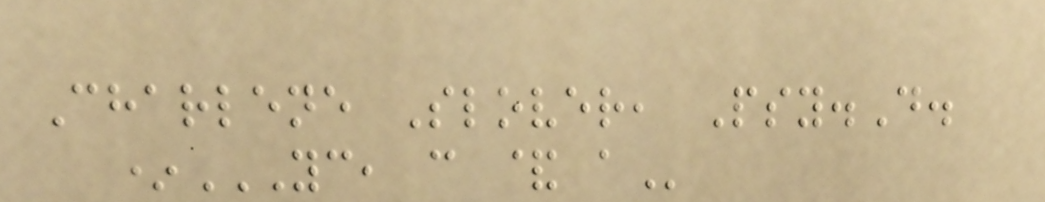Charlene Slover, Psy.D.
*YC, C & A
